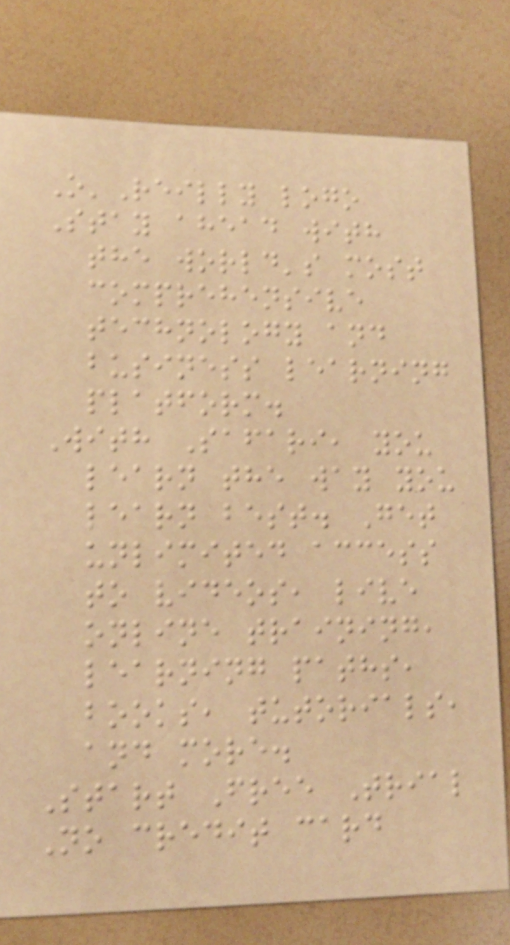O'Reilly logo
Stay ahead with
the world's most
comprehensive
technology and
business learning
platform.
With Safari, you
learn the way you
learn best. Get
unlimited access
to videos, live
online training,
learning paths,
books, tutorials,
and more.
Start Free Trial
No credit card
